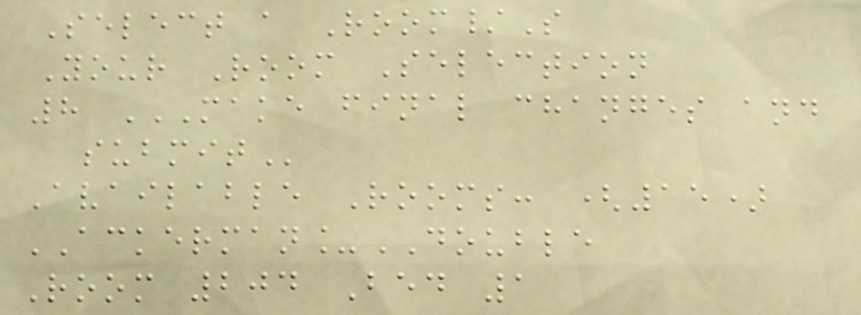Select a Room/S
Your Room Selection
8 MAKE FINAL CHANGES AND
SUBMIT
Available Rooms: (15)
ACKERMAN_DOUBLE
Room 204 Bed 1
